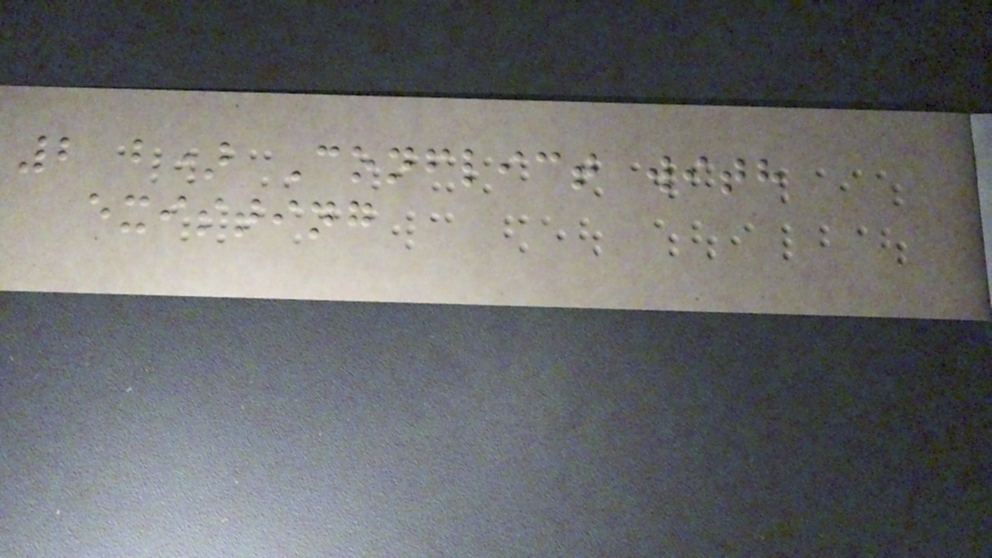2 b) Conflict with
existing
